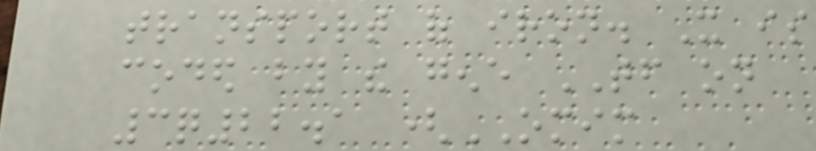transport of iron. It is
coded by the gene TF on
3q22.1 (OMIM
